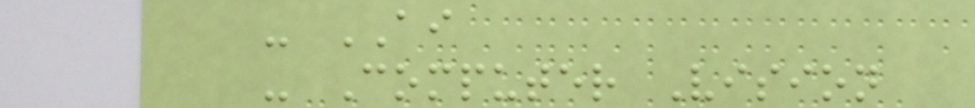- AI
- Computer Vision
